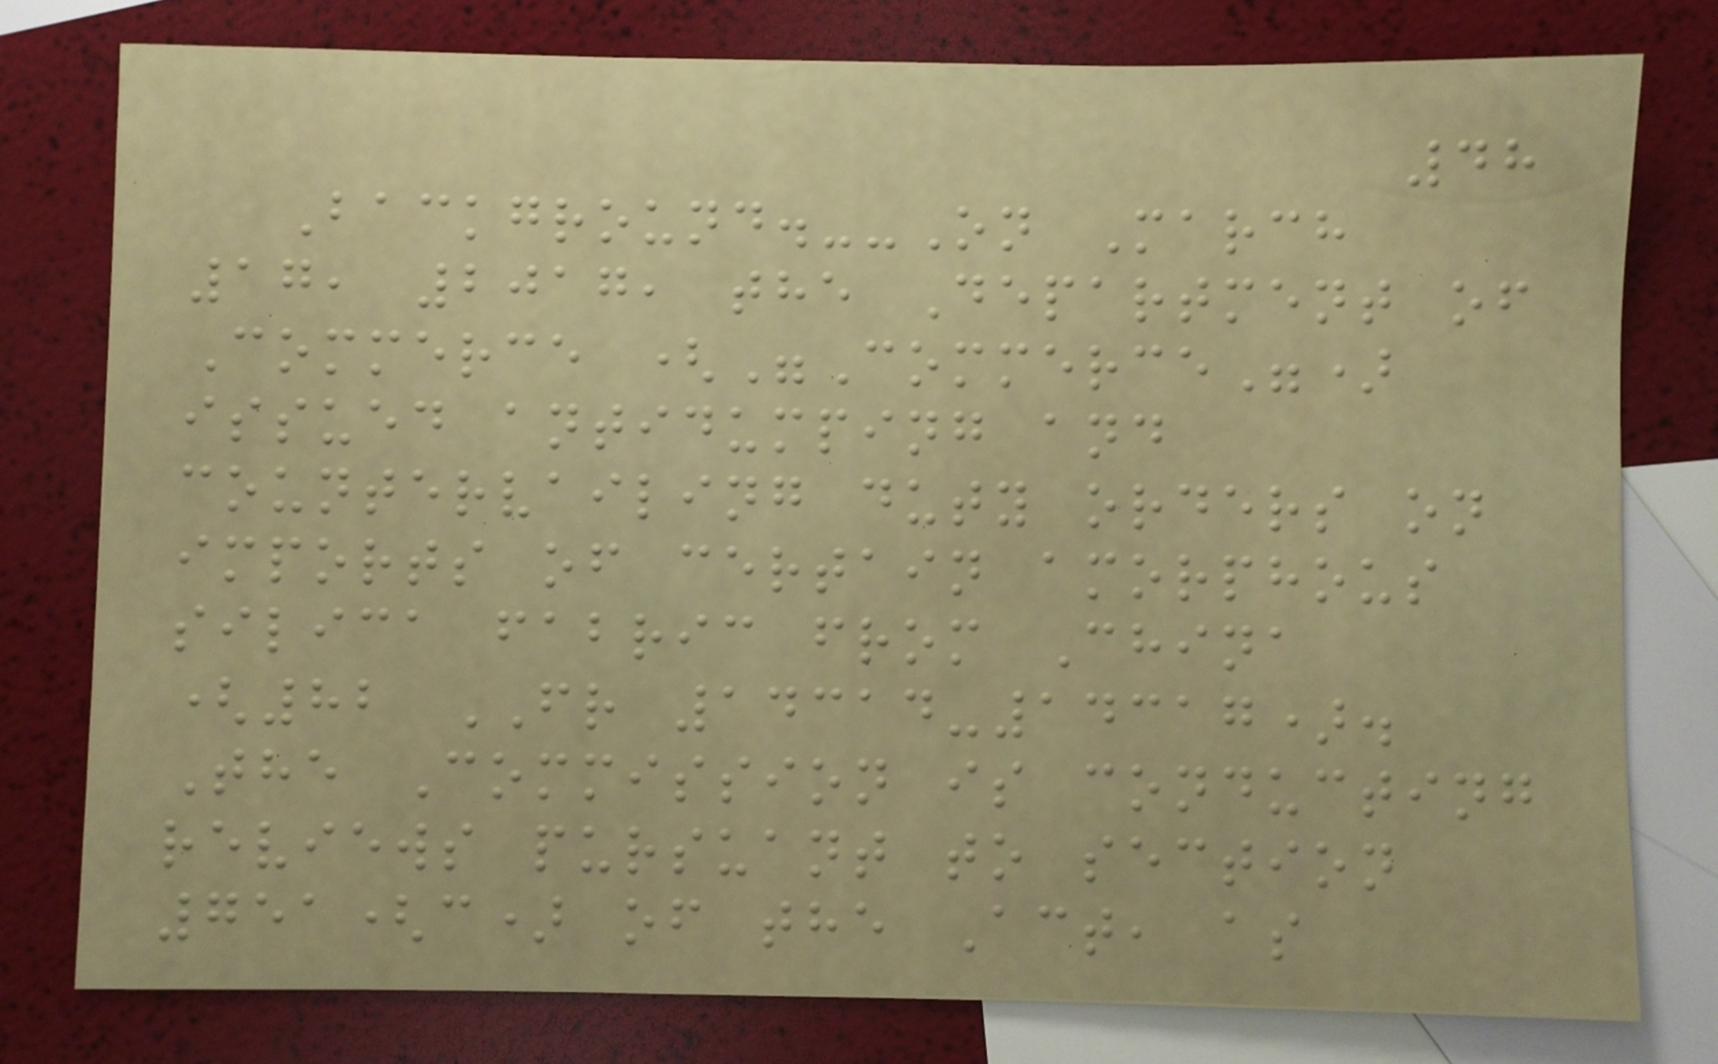48
Background.--On March
17, 2017, the Department of
Commerce ("Commerce")
issued antidumping and
countervailing duty orders on
imports of certain amorphous
silica fabric from China
(82 FR 14314-14317).
The Commission is conducting
reviews pursuant to section
751(c) of the Act, as
